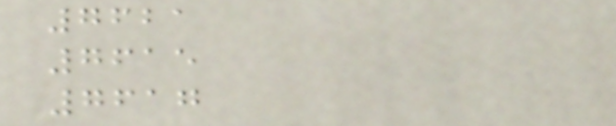7621
7615
7617
